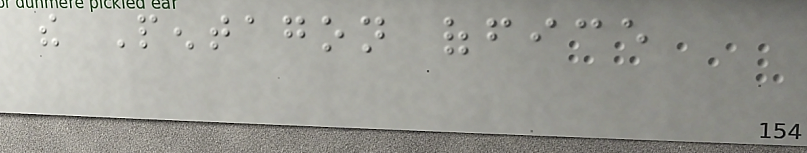the Pentagon office
